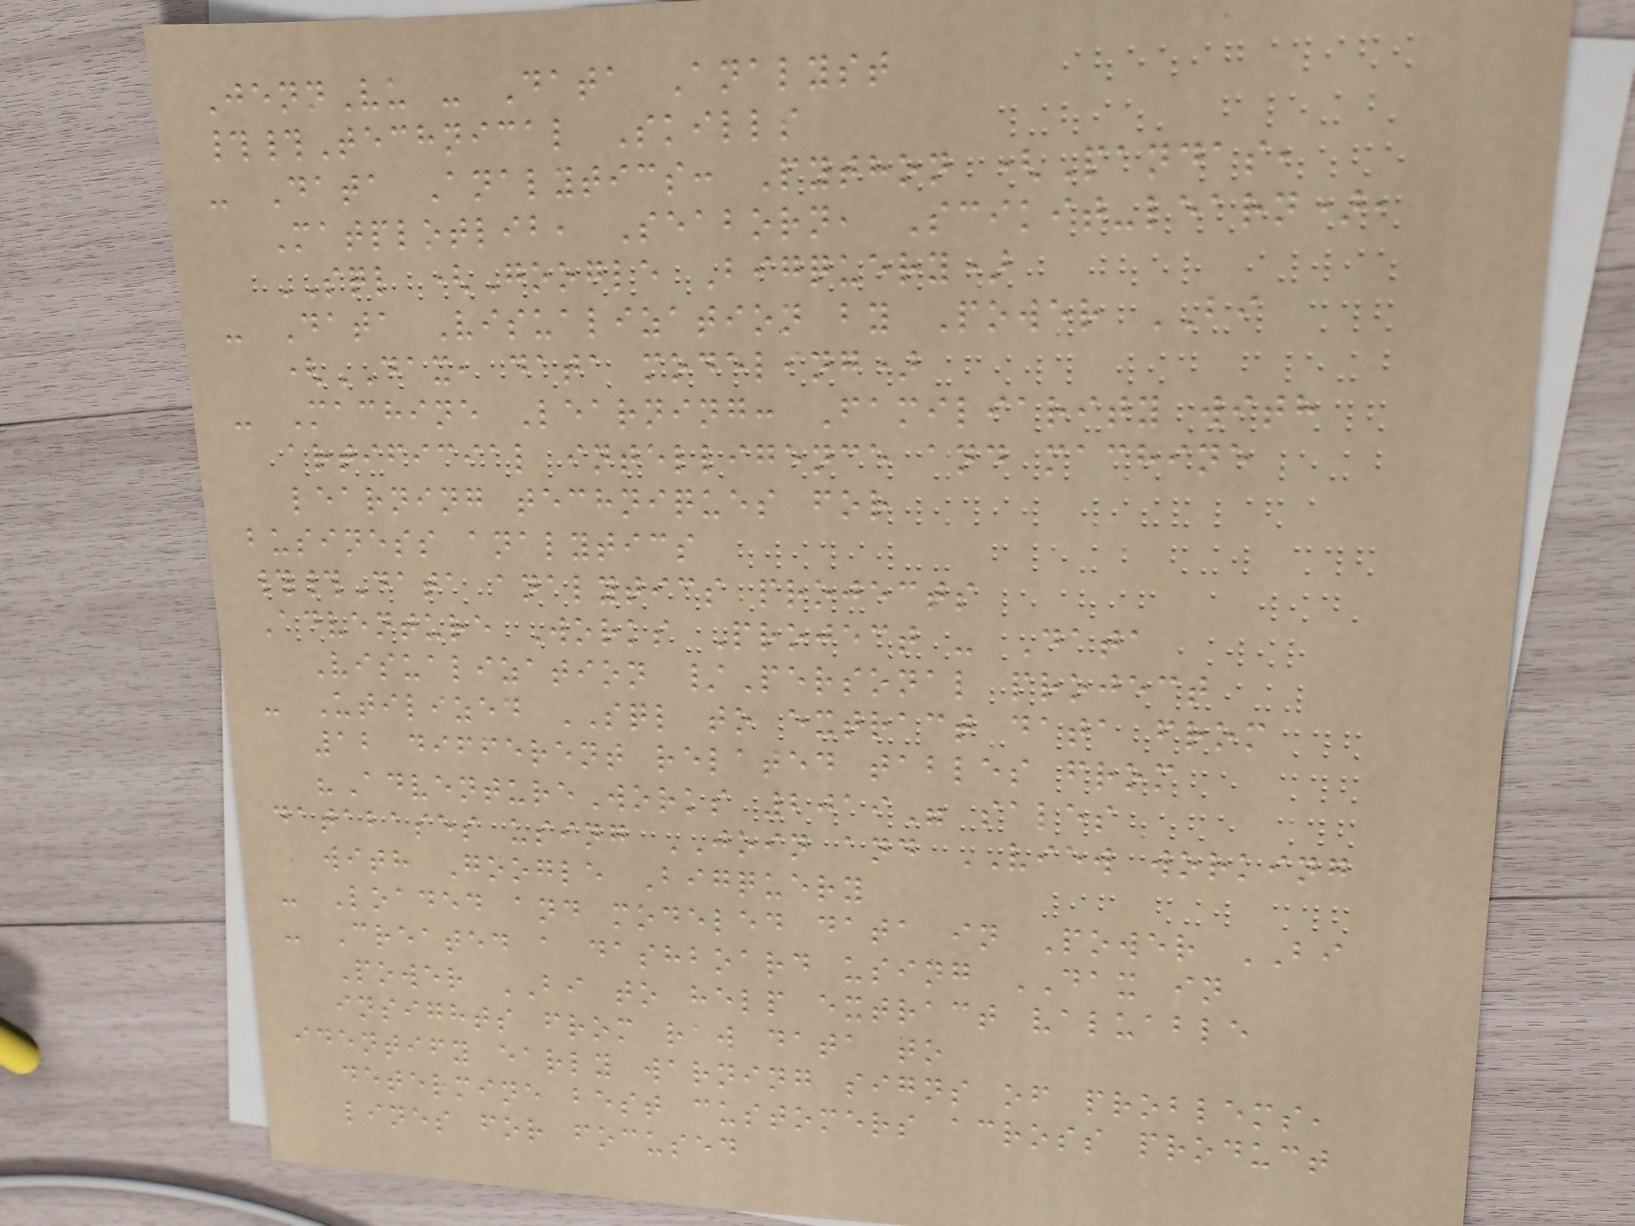JennVu - Data Analyst
##Technical Skills
- Data Analytics: Python (Pandas,
Matplotlib, Seaborn, Scikit-learn),
SQL (Google Bigquery)
- Data Visualization by Power BI
(DAX, data modeling)
- Machine Learning: Familiarity with
artificial intelligence and machine
learning techniques for
business analytics
##Data analytics projects
Adventure Works Project - Data
Visualization /Personal project
- Utilized SQL to extract data from
12 different related tables from
"AdventureWorks 2019" sales
databases using JOIN and VIEW working
with Google Bigquery
- Loaded and modeled data in Power BI
- Created a dashboard using DAX in
Power BI to help extract valuable
insights from raw data to
identify early warning signs of problems,
determine best customers across product
lines for focused
